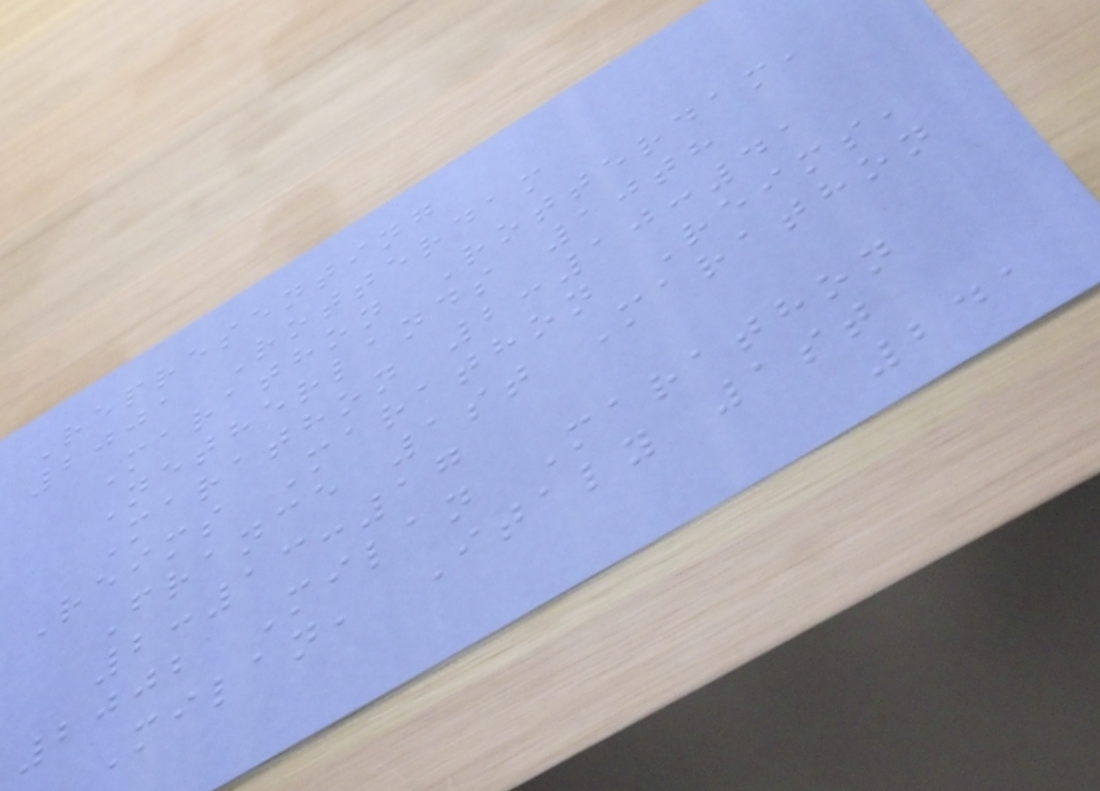Representing
2001 Rotterdam
Marathon Rotterdam,
Netherlands 10th
Marathon 2:10:41
Reims Marathon Reims,
France 1st Marathon
2:13:17
2002 Milan Marathon
Milan, Italy 1st
241
